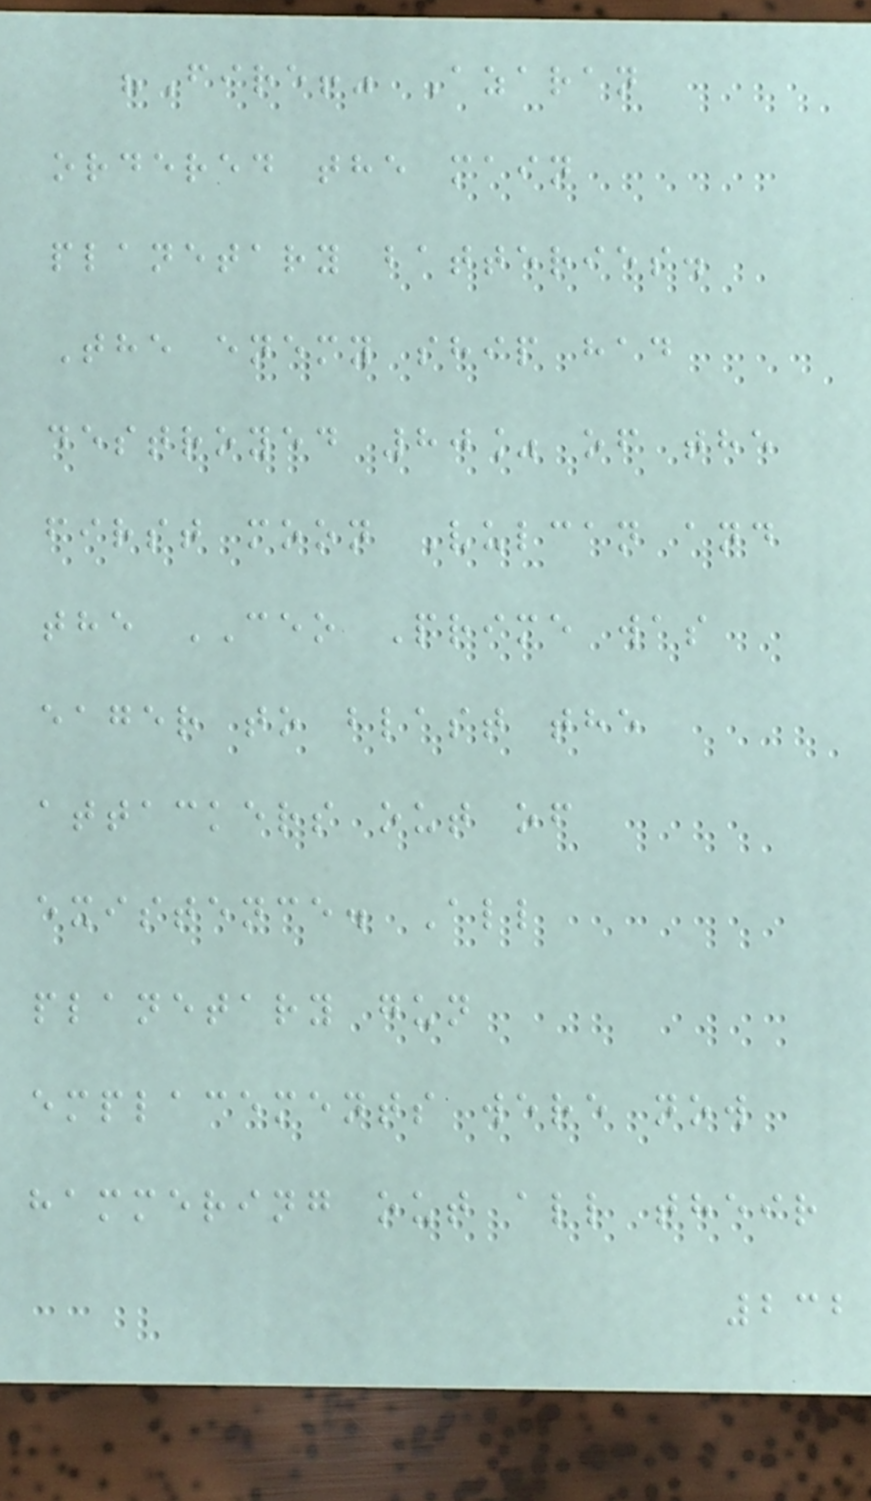"Fire!" Azaran
ordered the main
planetary batteries.
The enemy ship had
destroyed 80% of the
first moon Vulcan and
the CEO Prime was
eager to blast the
attackers out of
existence. All
planetary gun
emplacements were now
hammering out all their
232
